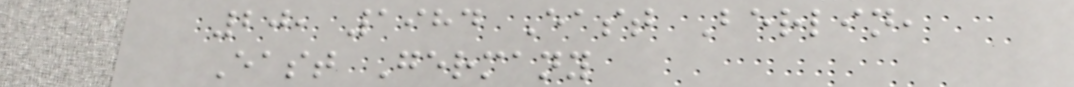20, 1984 East Berlin,
East Germany
